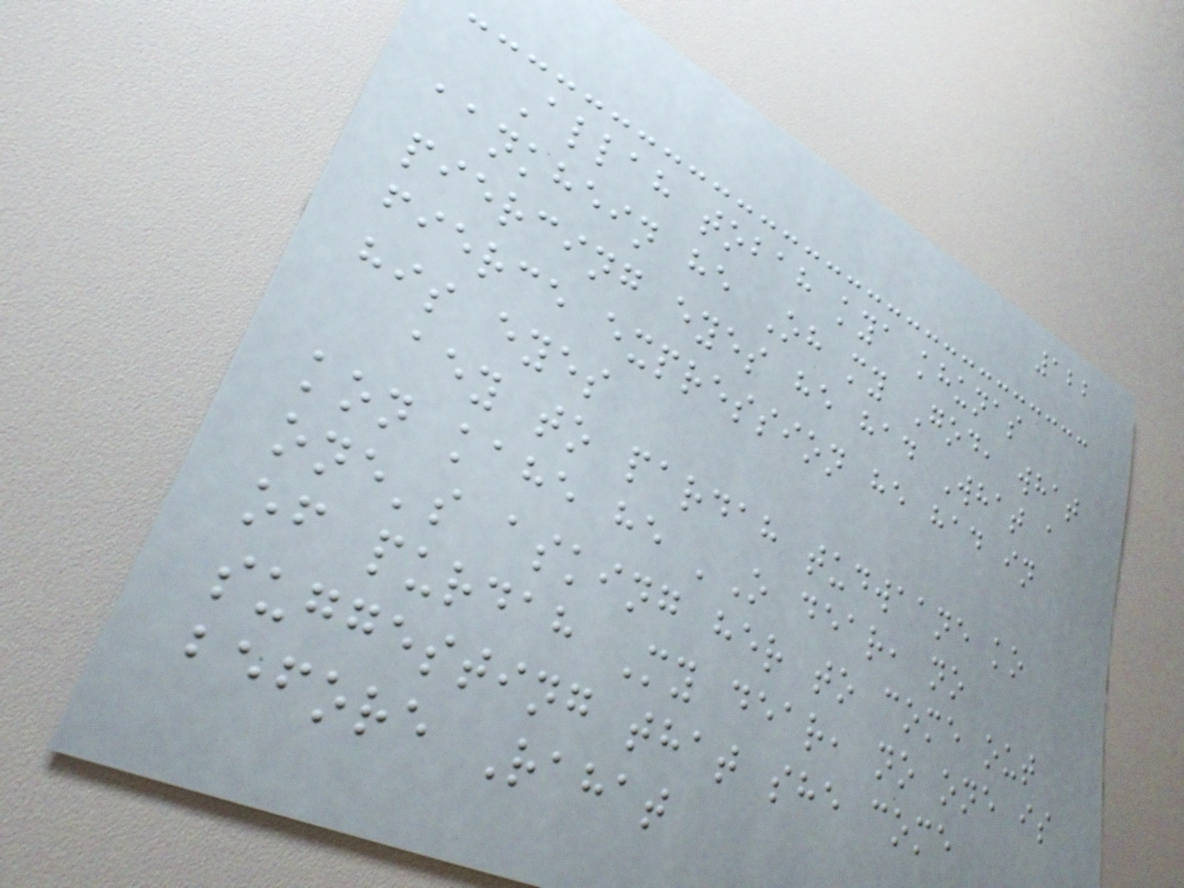122
Allah tobah kya khunas
aankhein he Oh my God, what
piercing eyes he had What a
fierce expression he had in
his eyes
aey to pardah tudwaane ko
kon kahe he 'O dear, no
one's asking her to come out
of purdah My dear, no one is
suggesting that she come
before Rahat
